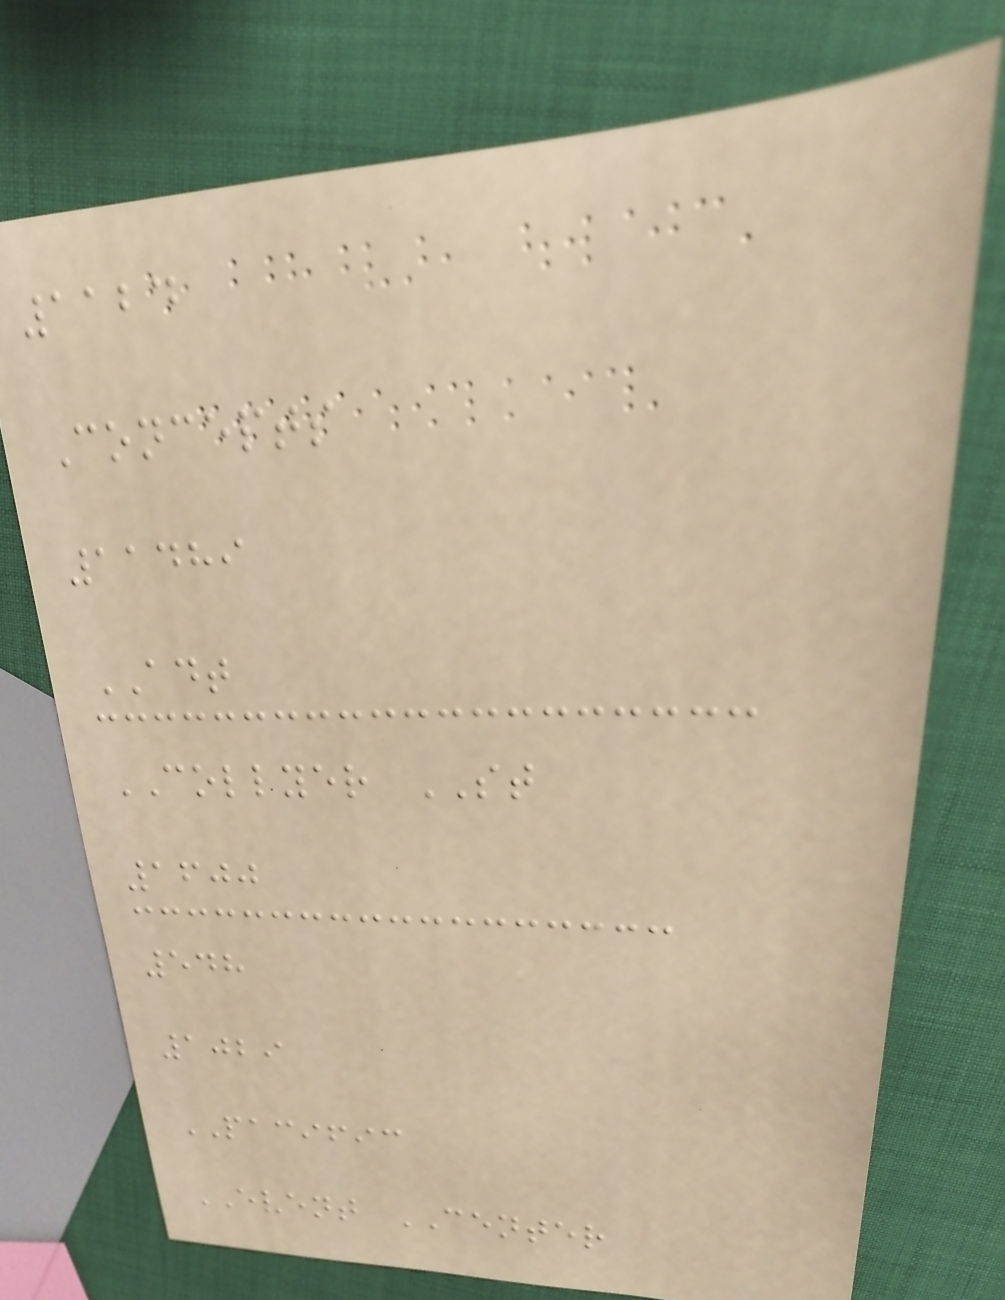1124
Concepts
11489
ADT
COLLYER ST
1600
548
1029
PACIFIC
EVENT CENTER
